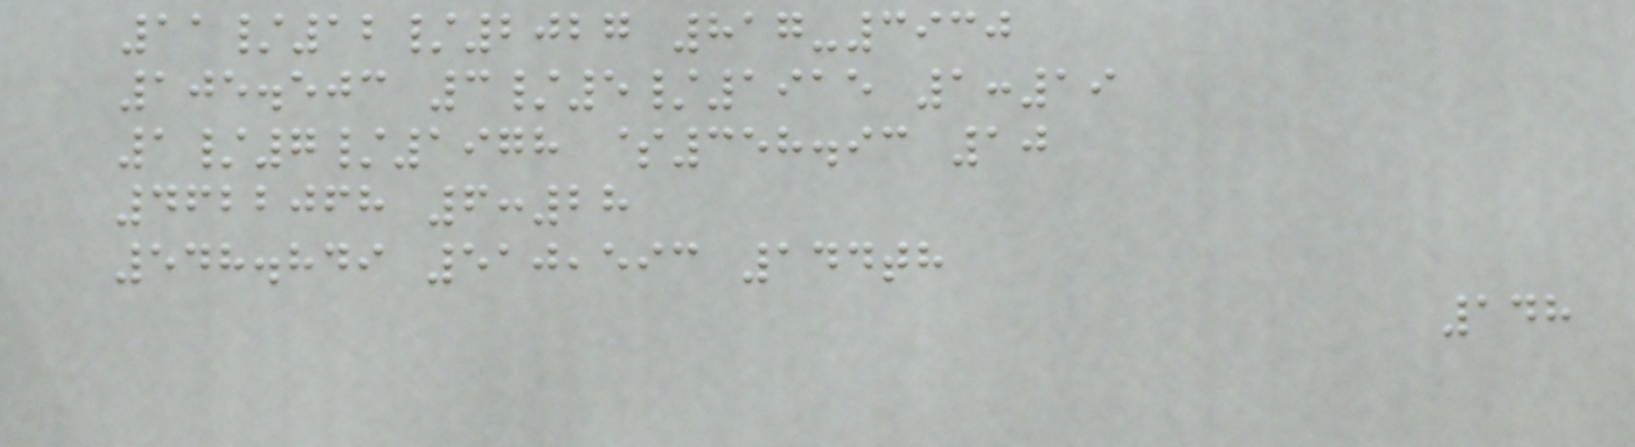11/12/2027 817-3930
105.503 3/5/1915 1:19
1/7/1978 $358.93 10
4622068 6:28
548.849 510,593 144th
148
